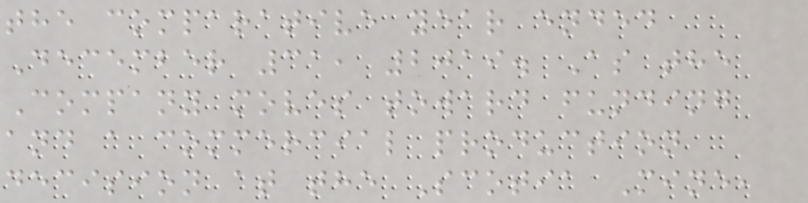the comparative year ended
December 31, 2019. As the
Company moves toward funding
and a commercial production
decision at the Scotia Mine,
